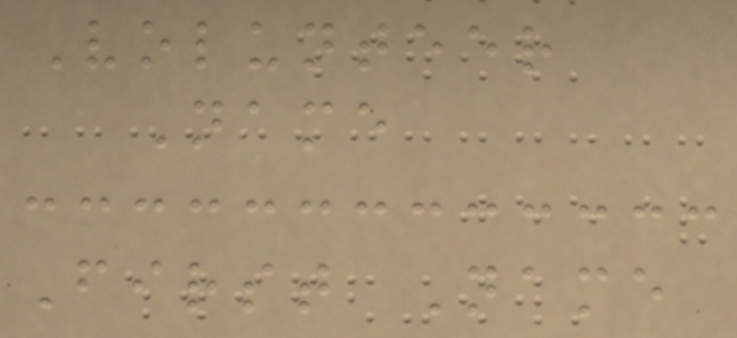Volunteer
Name
First Name
